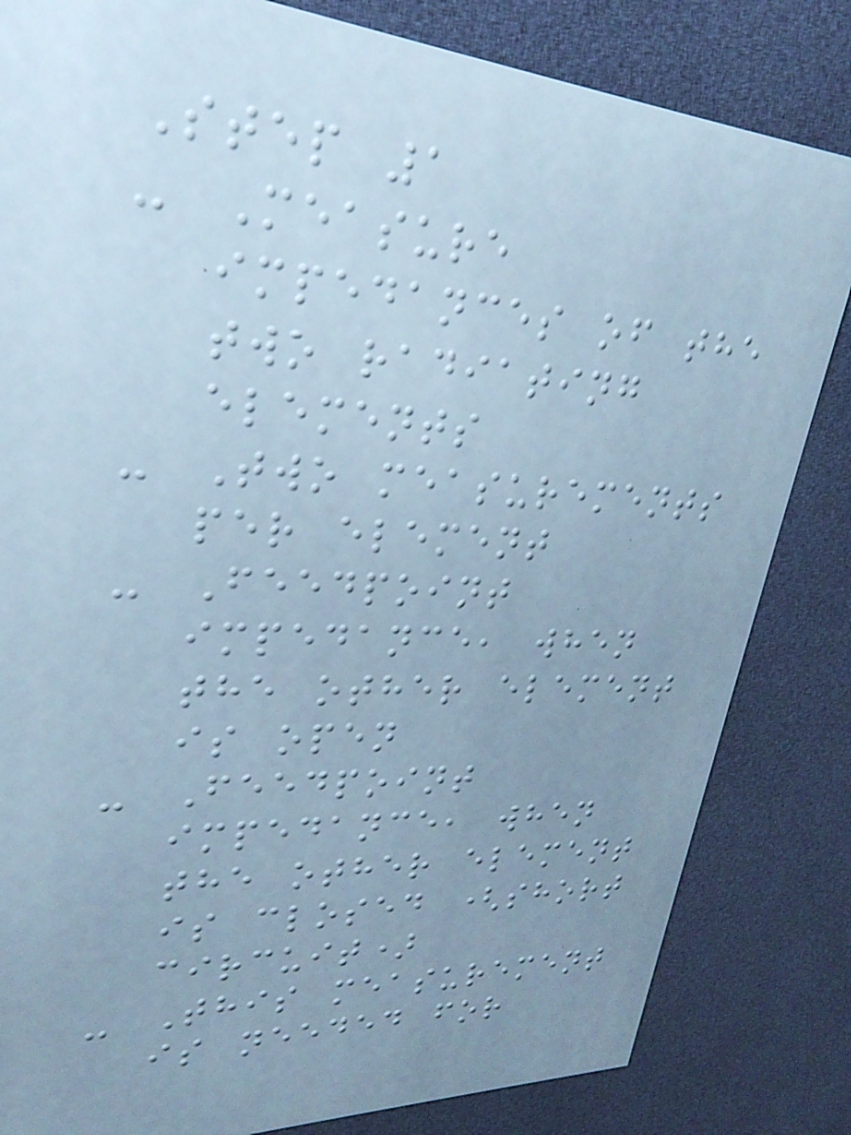Step 1
- Measure
impedances of the
two radiating
elements
- Two measurements
per element
- Feedpoint
impedance, when
the other element
is open
- Feedpoint
impedance, when
the other element
is closed (short
circuit)
- This measurement
is needed for
